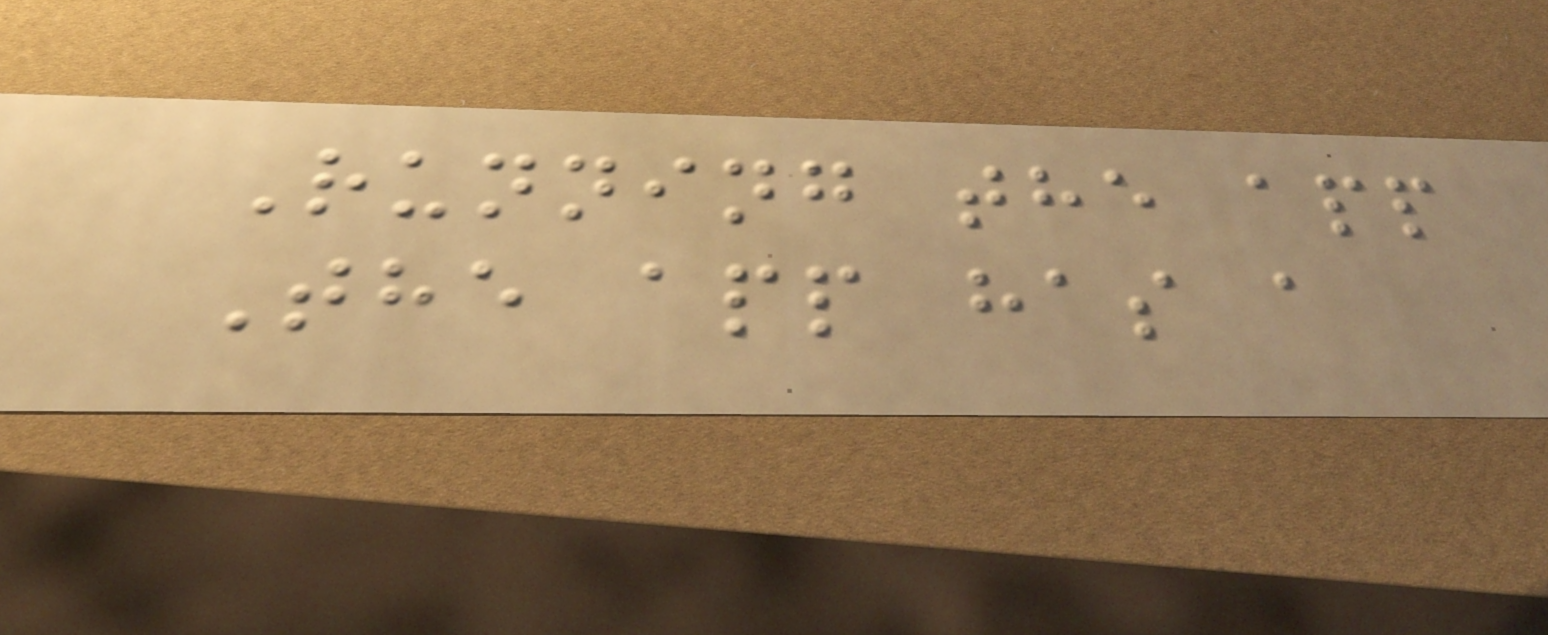Running the app
The app has a
